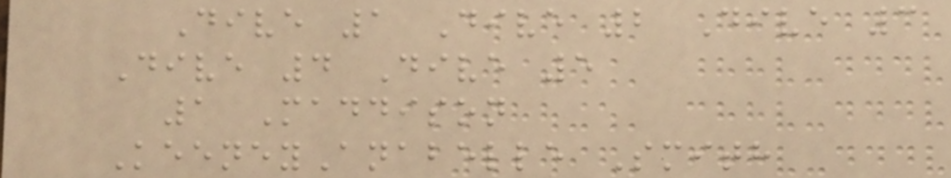Dive 1 Dive 2 Dive 3
Dive 4 Dive 5
1 Maddison
KeeneyAnabelle Smith
